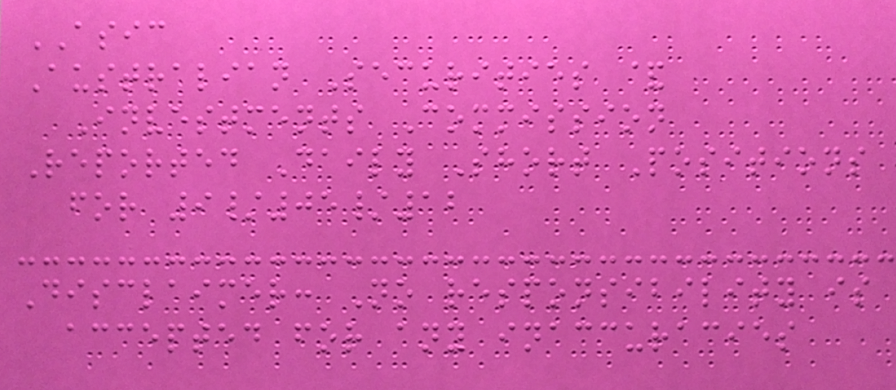ASIC
Australian Securities &
Investments Commission
Reported Daily Short Positions
for 9/05/12
Disclaimer: No responsibility is
accepted for any inaccuracies
